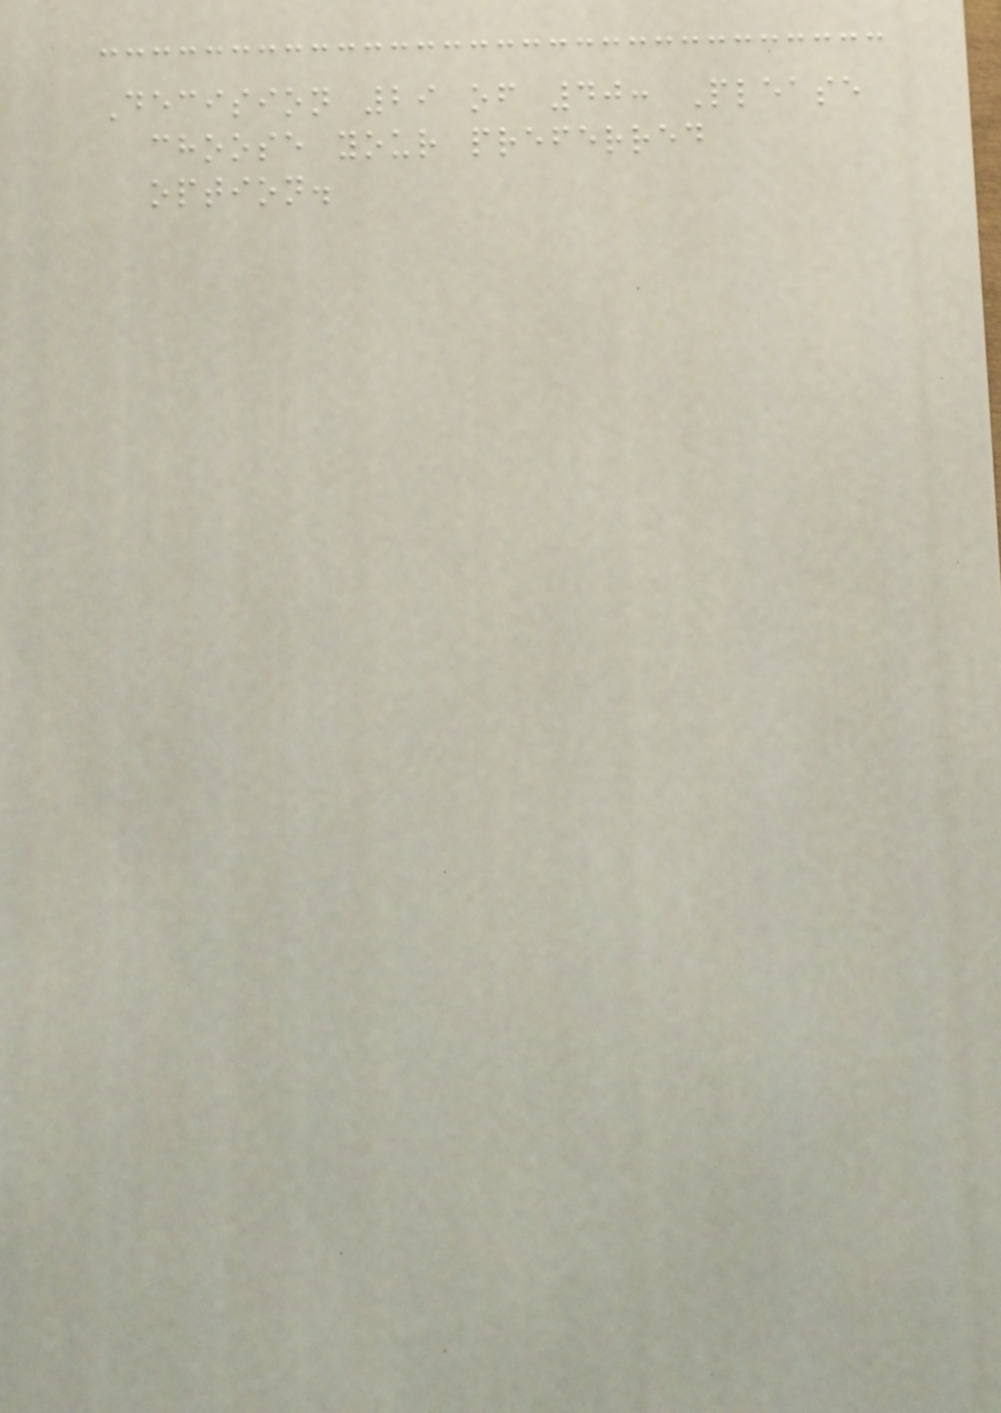Decision 29 of 40: Please
choose your preferred
option.
